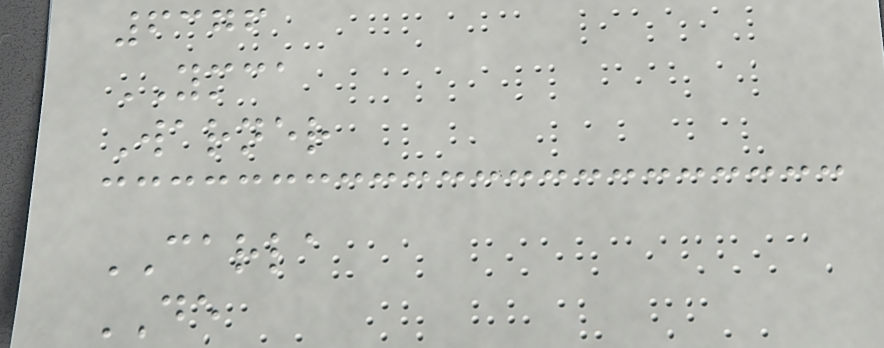6376
YMCA
Warner
CARLA
DE
